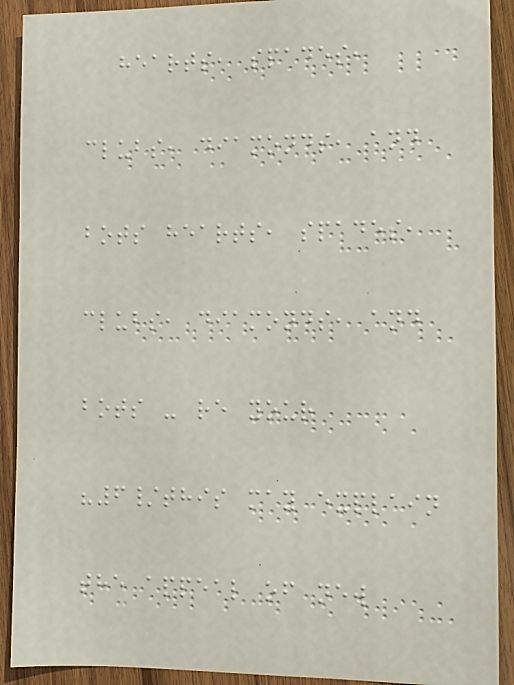hearts, spades,
clubs, diamonds, and
bots hearts, spades,
clubs, diamonds, and
bots - re your
"6/this may explain
the appeal of new
